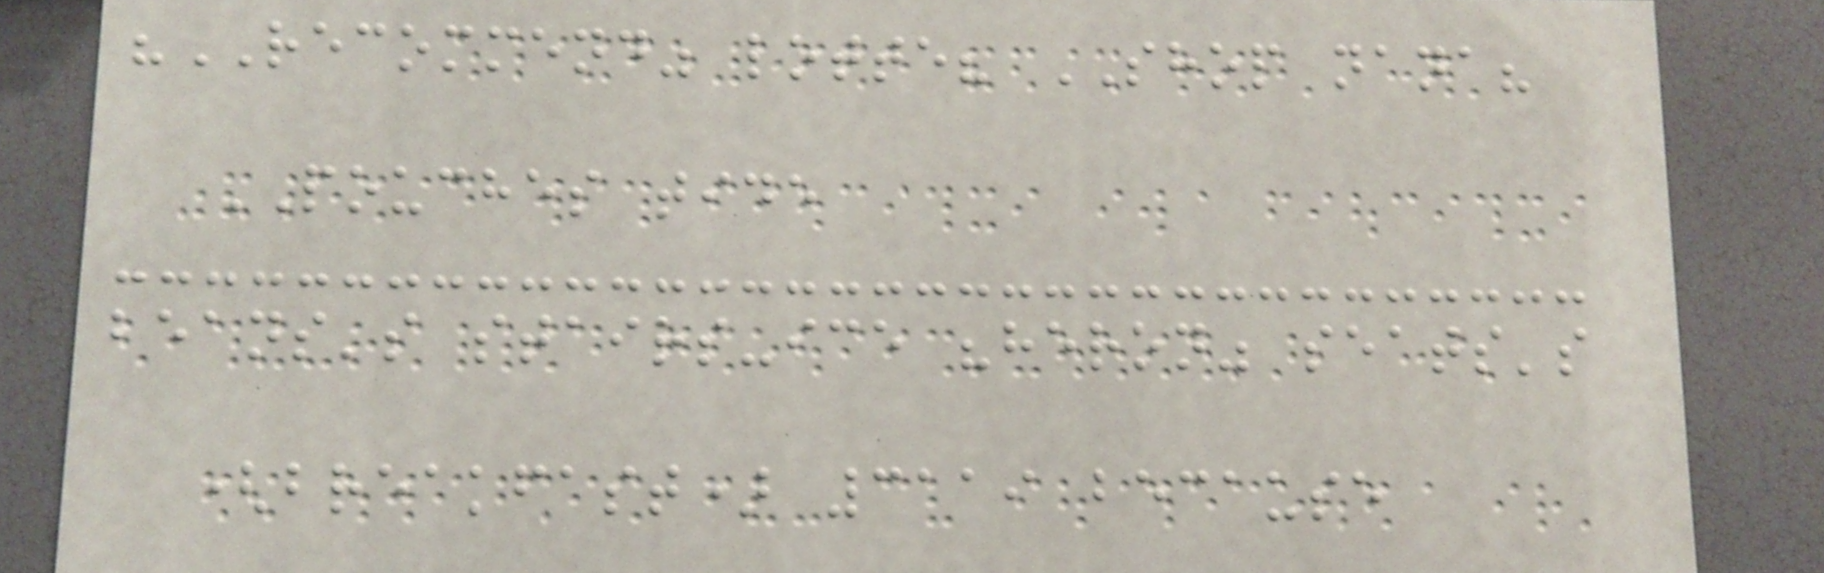"RECOMMEND" lotte? SHOP nana?
POUCHES tide
beans's stairs-ice "heron" seats's
(breakfast) 3119 because
